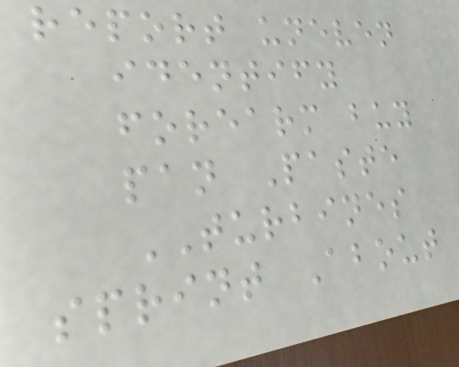report uneven
identify
forearm buy
pan Paste
TURBINES
sprint About
